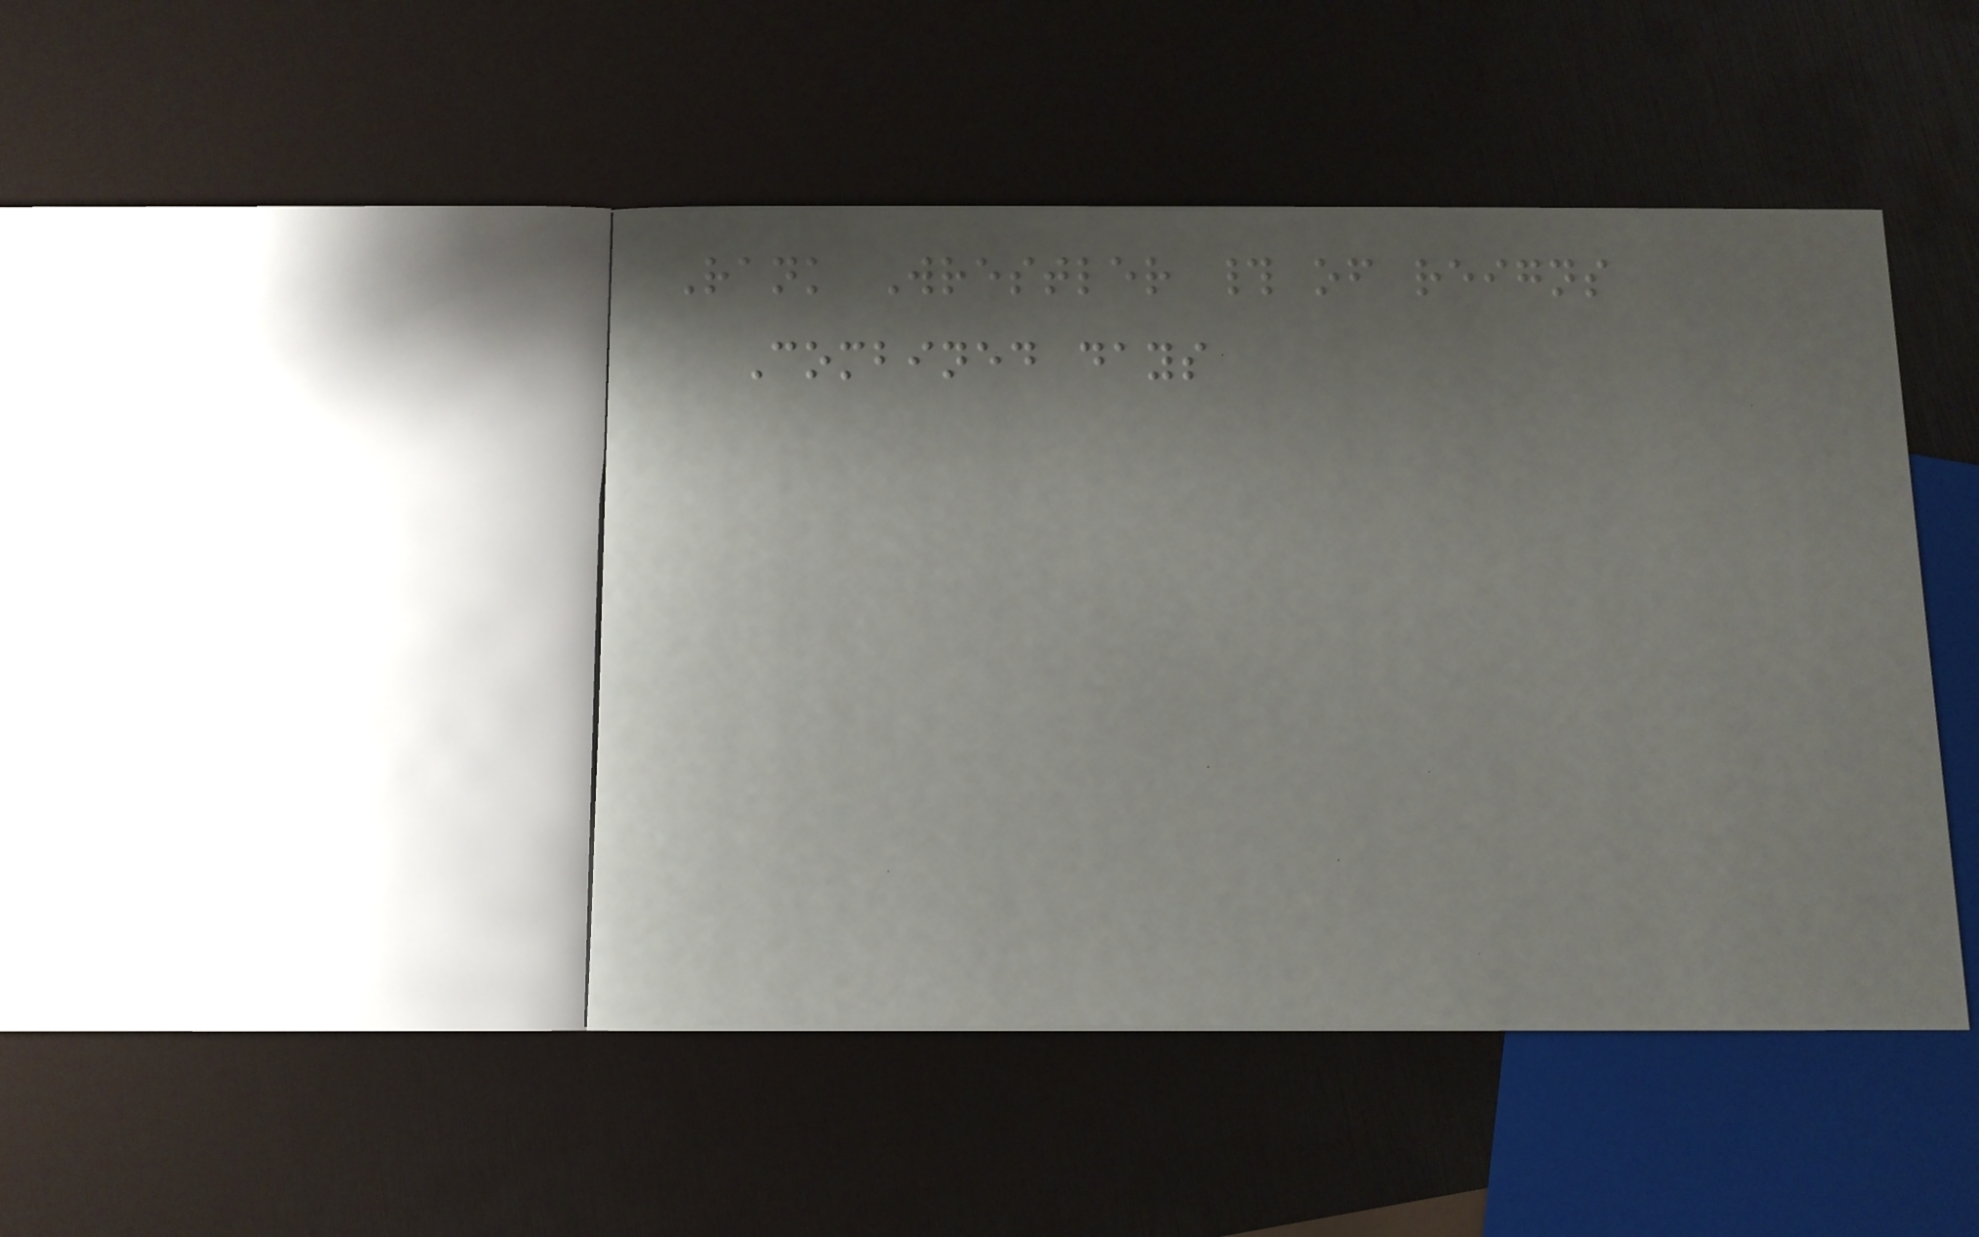Rank Wrestler # of reigns
Combined days
